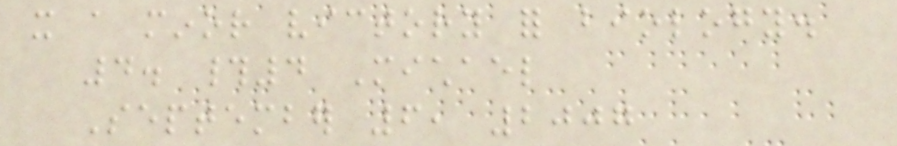it a minor victory for biology.
4. #4 Michael
September 6, 2007
